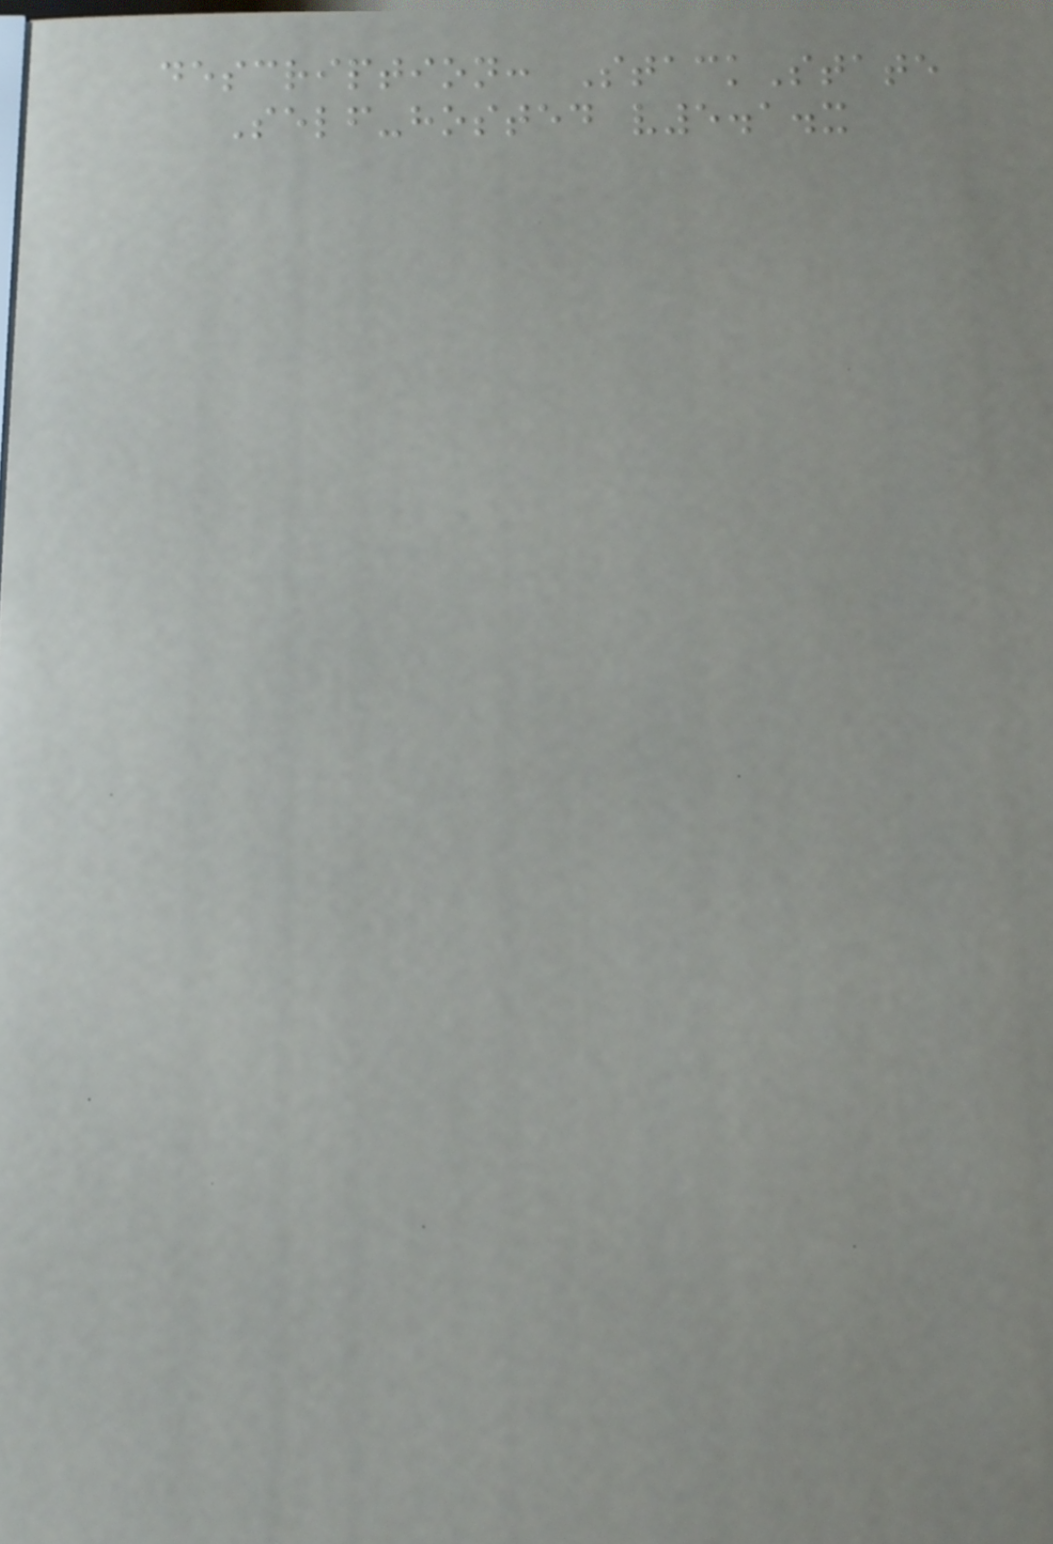description: StackState
Self-hosted v5.1.x
